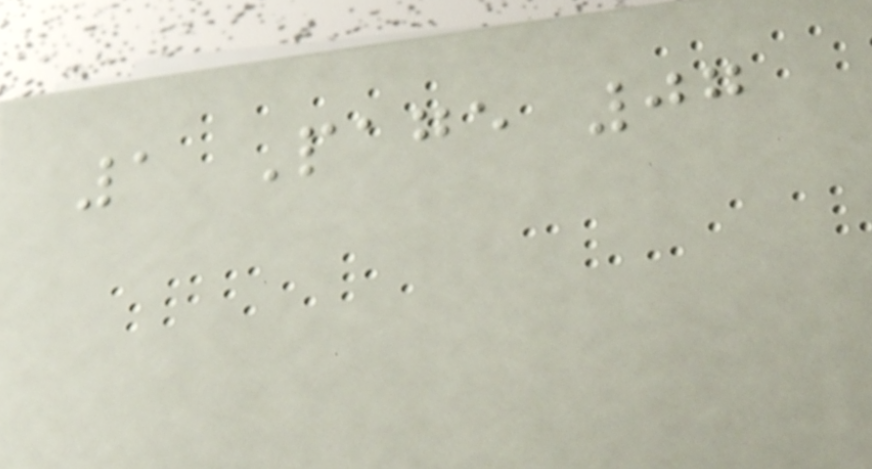1 Page 07
